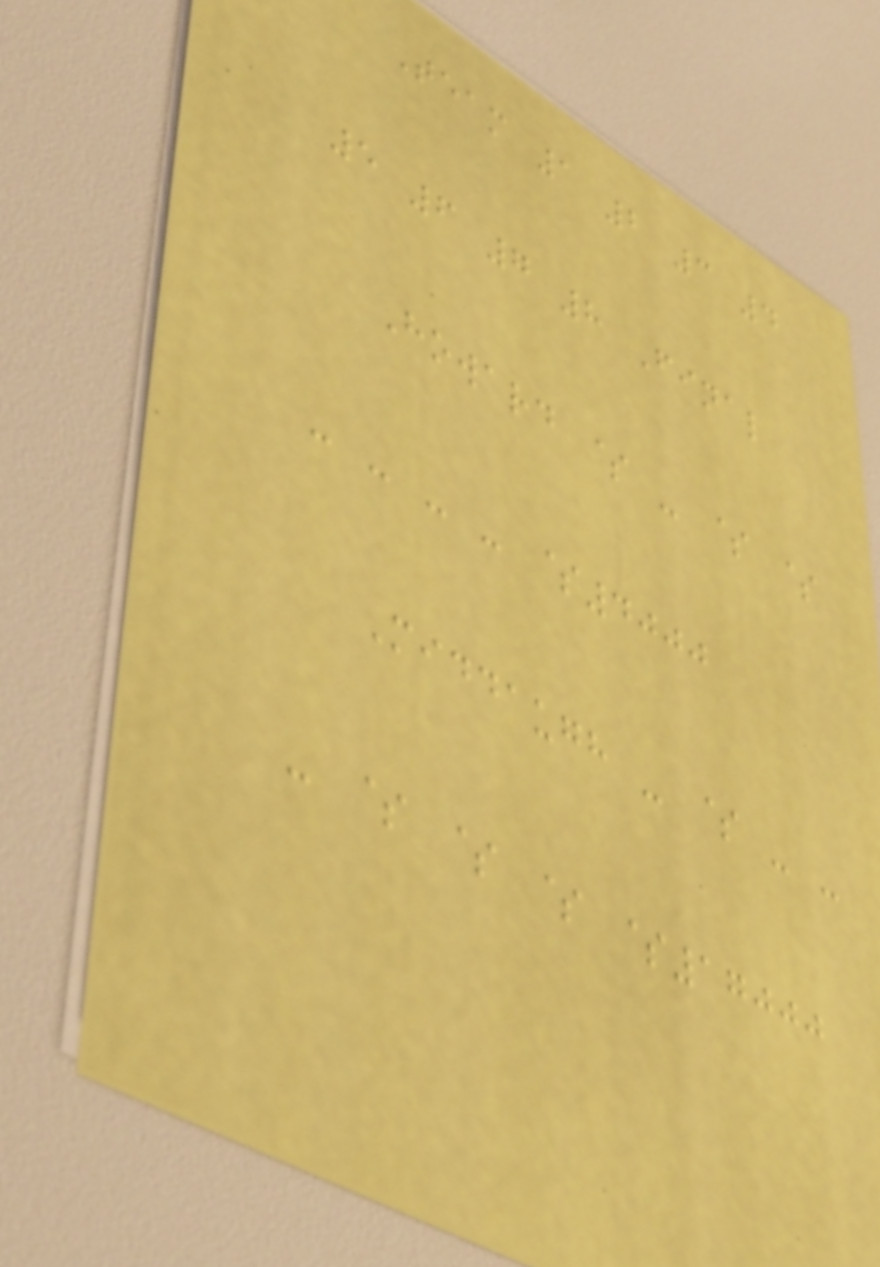Team 1 2 3 4
5 6 7 8 Final
Howard $ - $ $
- - - - $4000
Middaugh - $ - -
- $ $ $ $17000
